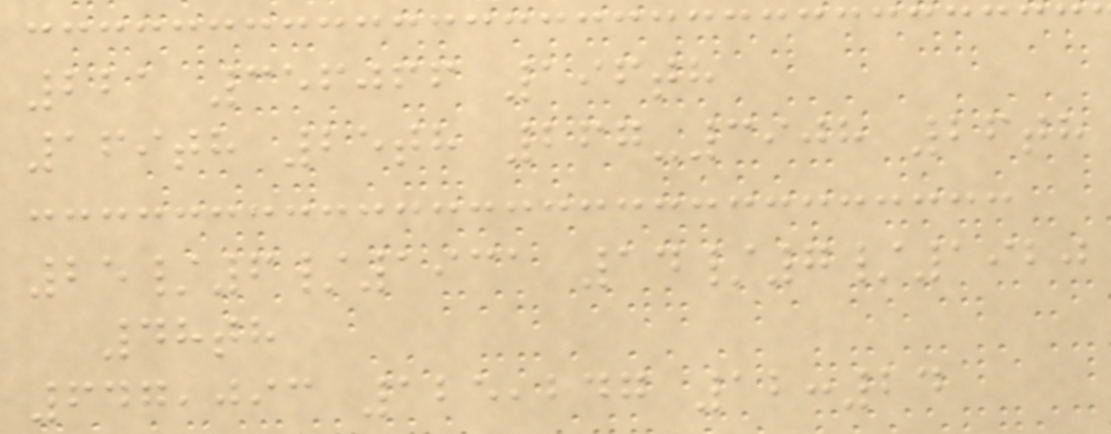221 356066 196th
169th 25th 267-3908 26th
25/6/1931 14/7/1920
48th
647,093 125,247 12:24
